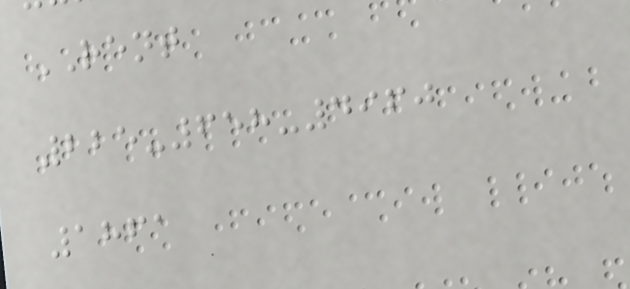RENT
225-658-4960
1861
